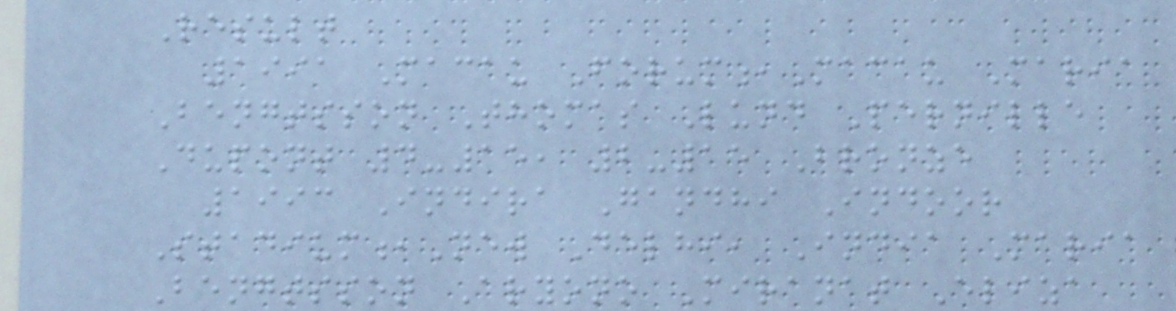Result
1991 Macau Forum,Macau Maria
Bengtsson Thomas Lund Pernille
Dupont 4-15, 2-15 Bronze
1993 Indira Gandhi Indoor
Stadium,New Delhi, India Maria
Bengtsson Aryono Miranat Eliza
